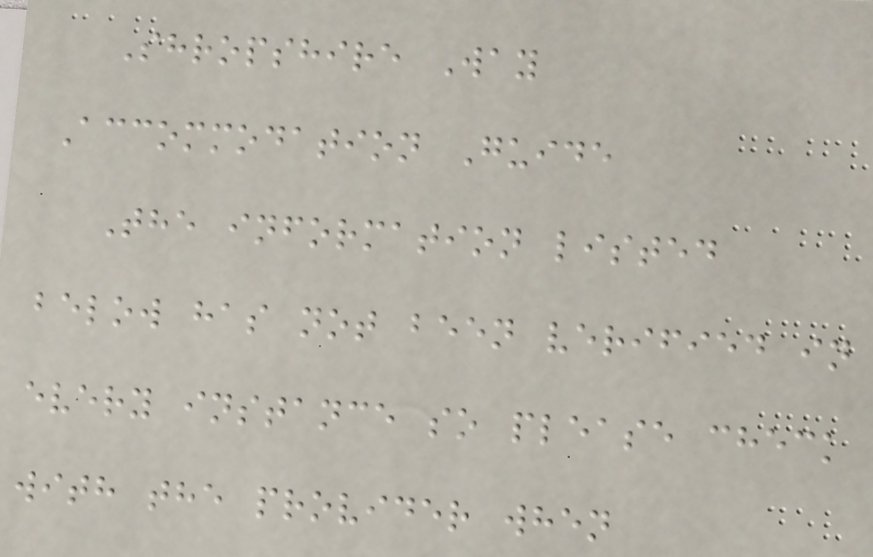Shropshire Way
Accommodation Guide
The information listed
below has not been verified in
every instance so please check
with the provider when
